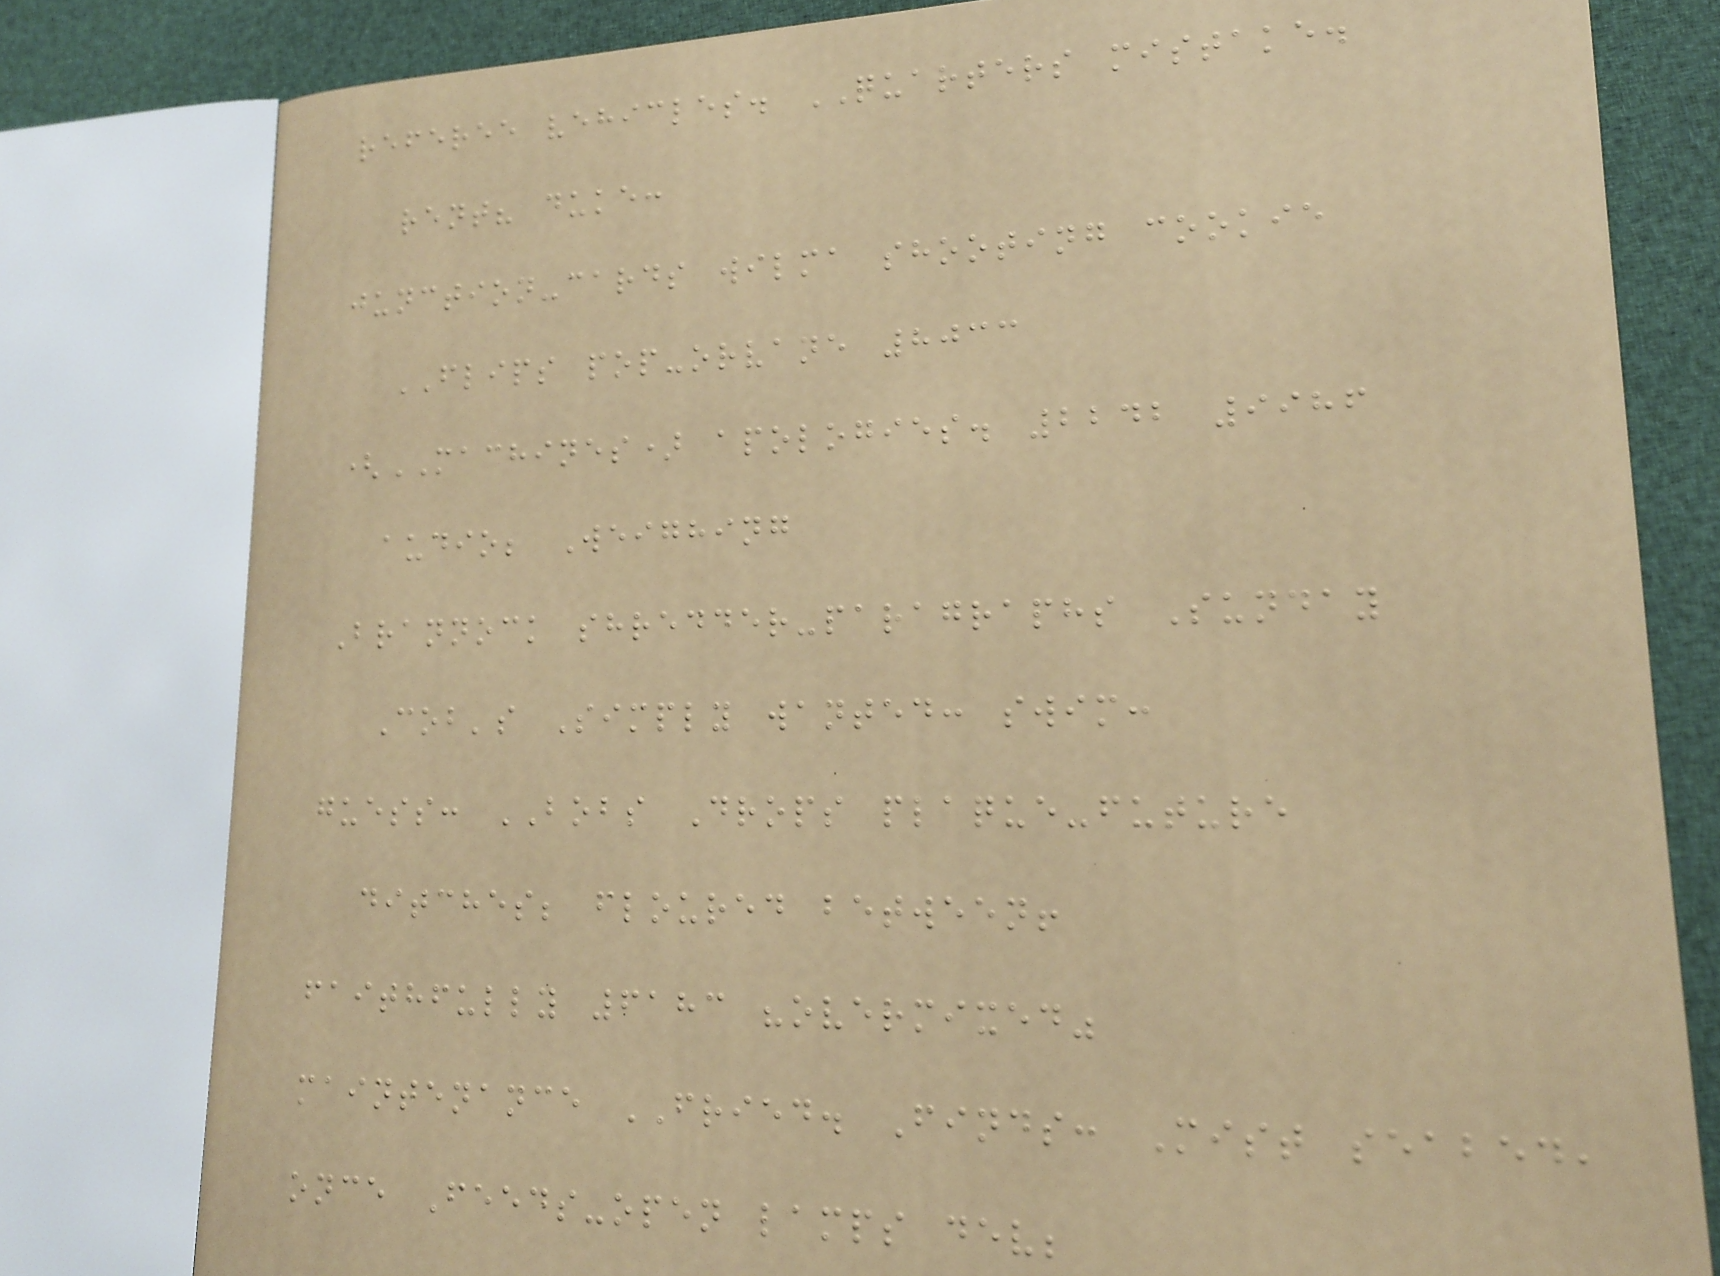referee vehicles. QUARTERS mistake.
rent? duke:
junction-cards wilma shooting cookie
FLIPS pop-orvane 8033
(MACHINES) apologies. 2242 9986
audio; Weighing
Brannock shredder-paragraphs Sunday
Cob's Simply wanted: swim:
guess: BOBS Drops plaque-future
ditches; floured between!
faithfully 6183 "overmixed"
maintenance FRIED. Finds: Mist seabed,
once Feeds-open lamps dev;
